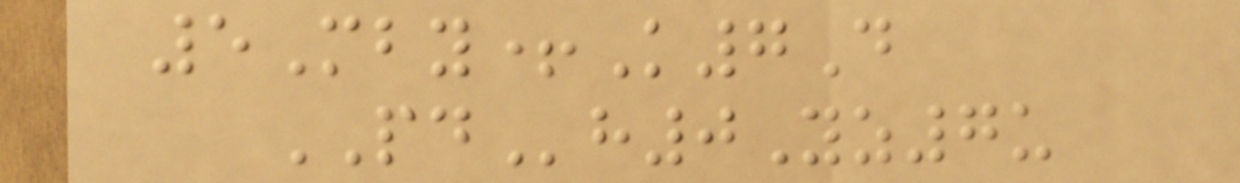5Mby+K7D
PDh0Yz7u
